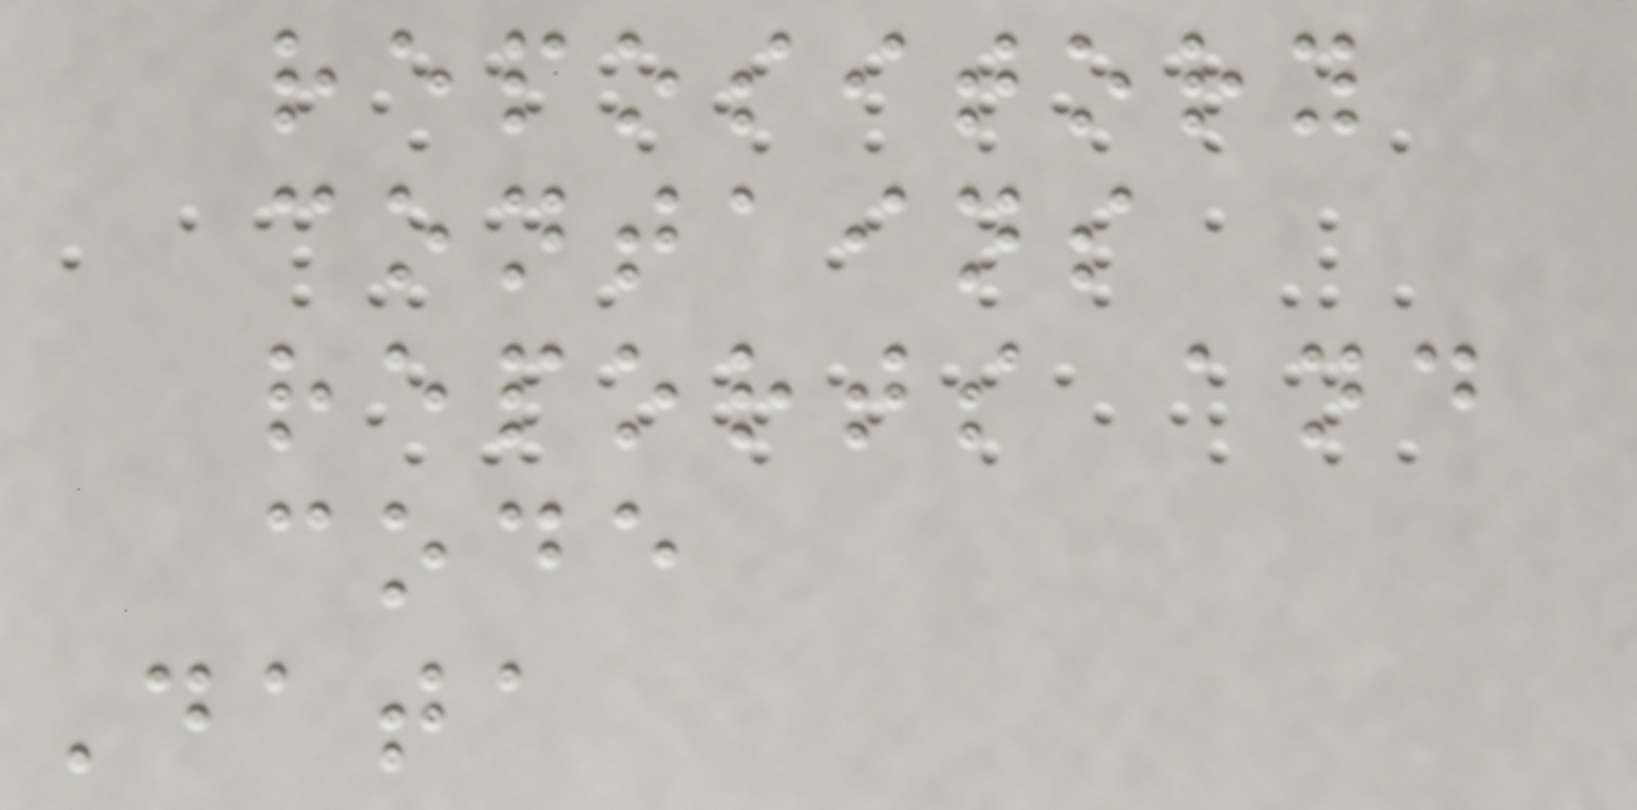repository
contains
reports and
code
Data
